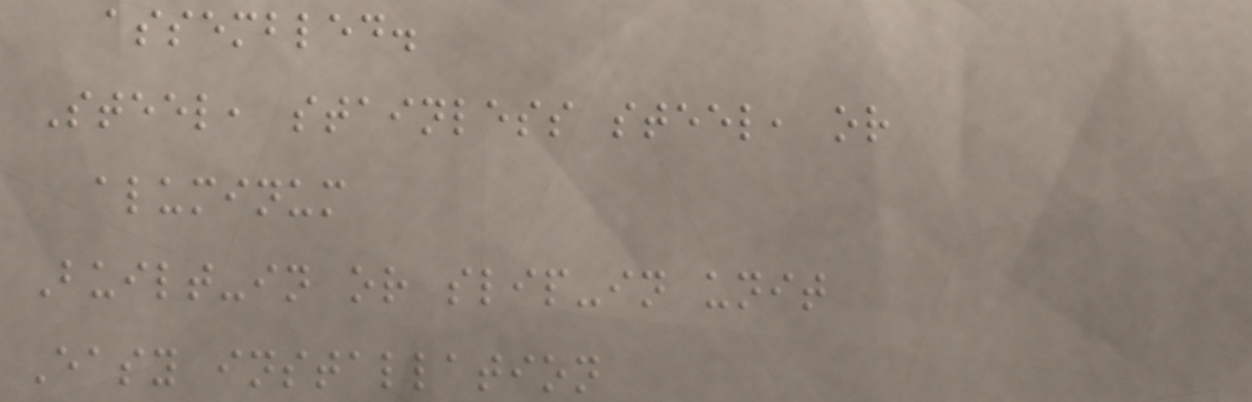assembled.
Steel, stainless steel, or
aluminum
Built-in or slip-in unit
Easy installation
